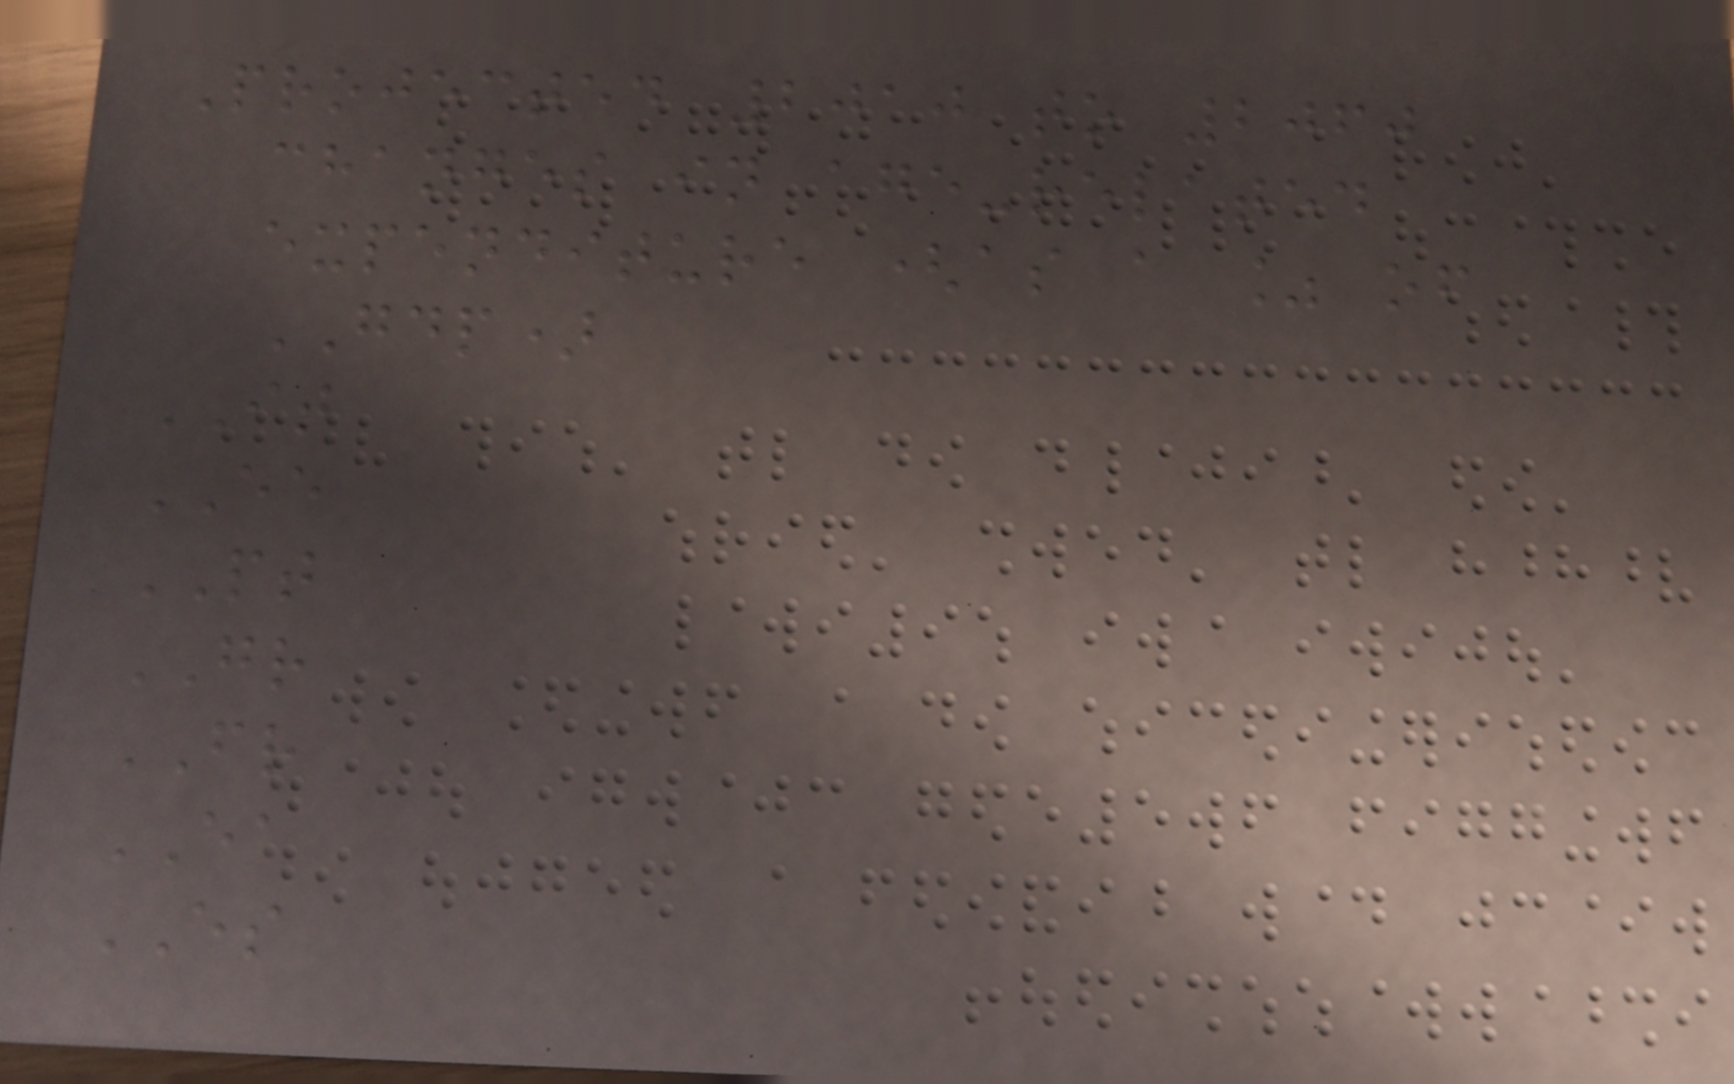Projected 2010 to 2060
changes in age-related
expenditure (as a % of
GDP)
IT
EE
PT
GR
FR
EA
ES
